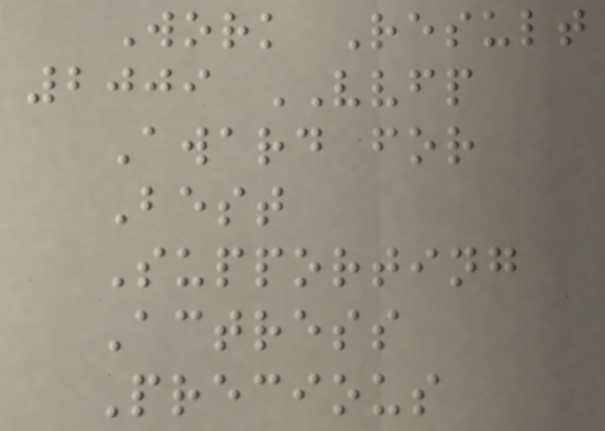Work Result
2009 VVFP
Award for
Best
Supporting
Actress
Precious
